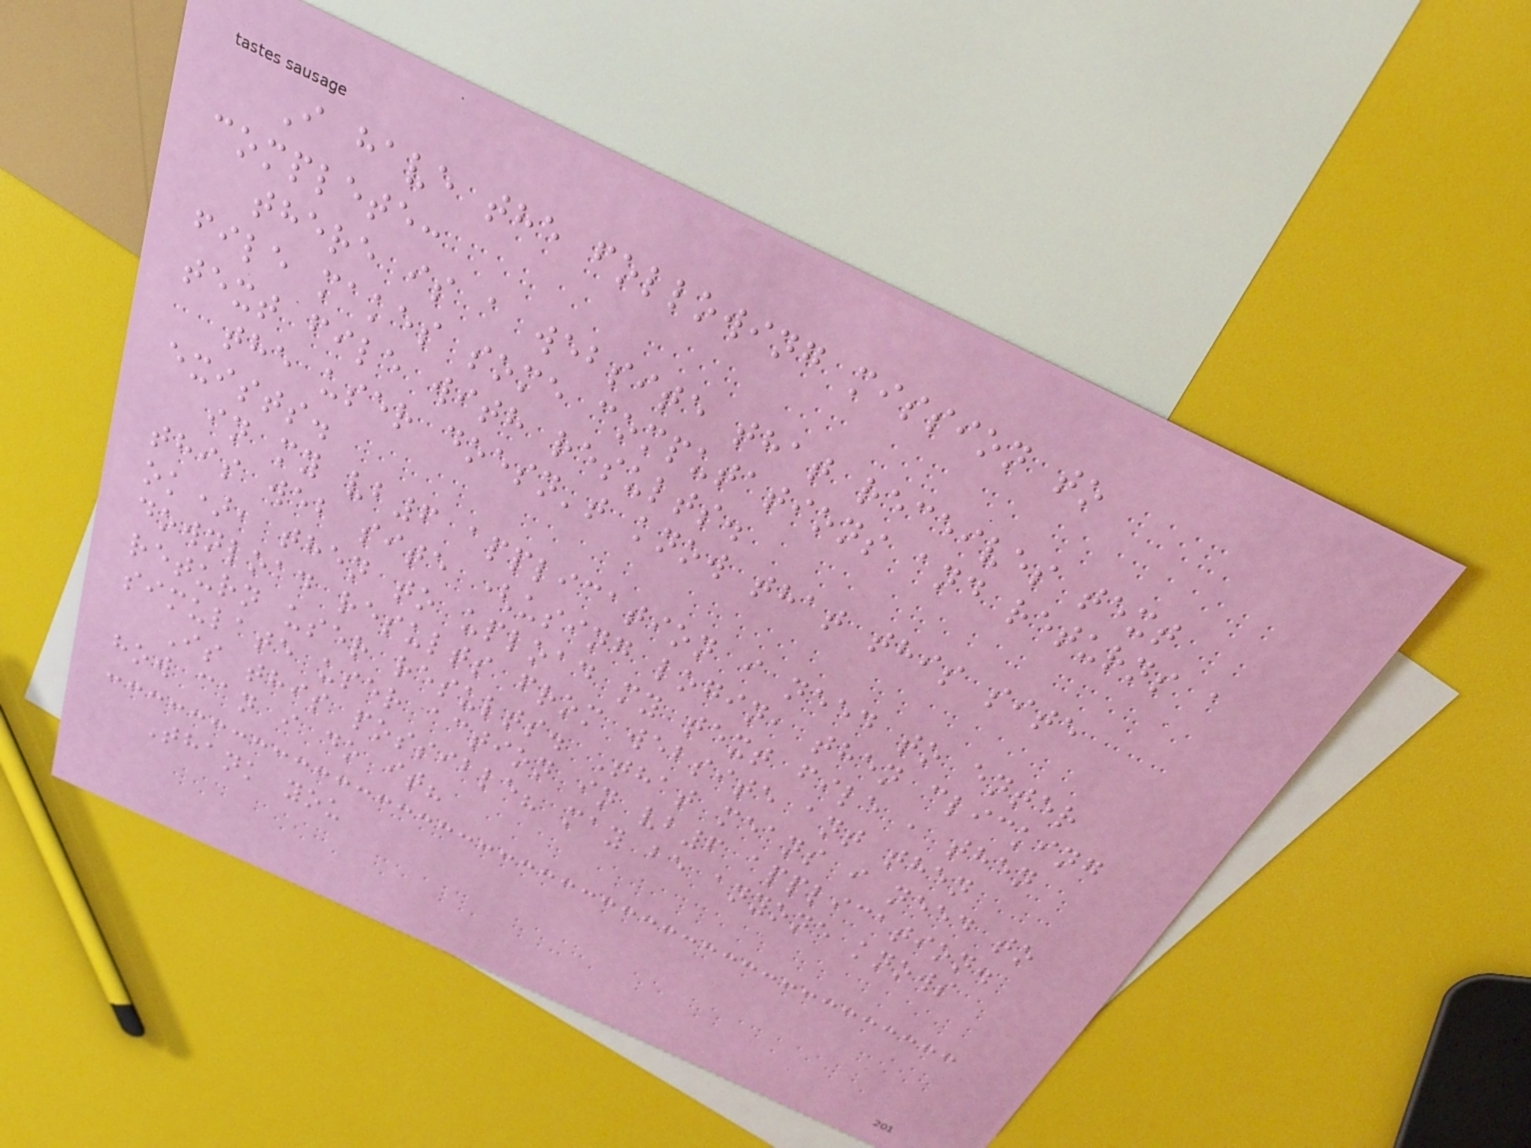I have the following mission to
complete:
there is a website that receives text
file makes some computations and returns a
text file with results.
the user doesn't know that this site
exists.
in my vb6 application i need to enter
this web site (using login, then clicking
ok), then to upload my text file , then
download results from website ant then
return user results. That means i need to
simulate user action in vb6 application.
Is this possible? may be anyone knows
how can i do it?
Thank you
